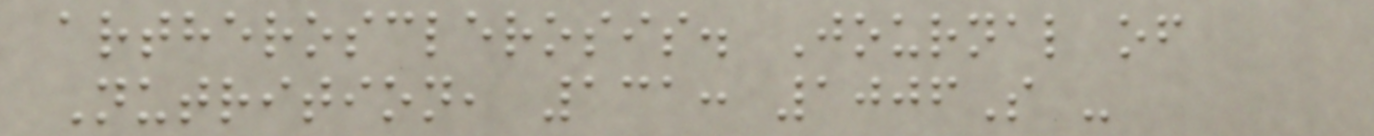artherosclerosis. Journal of
Nutrition, 131: 1006S -
